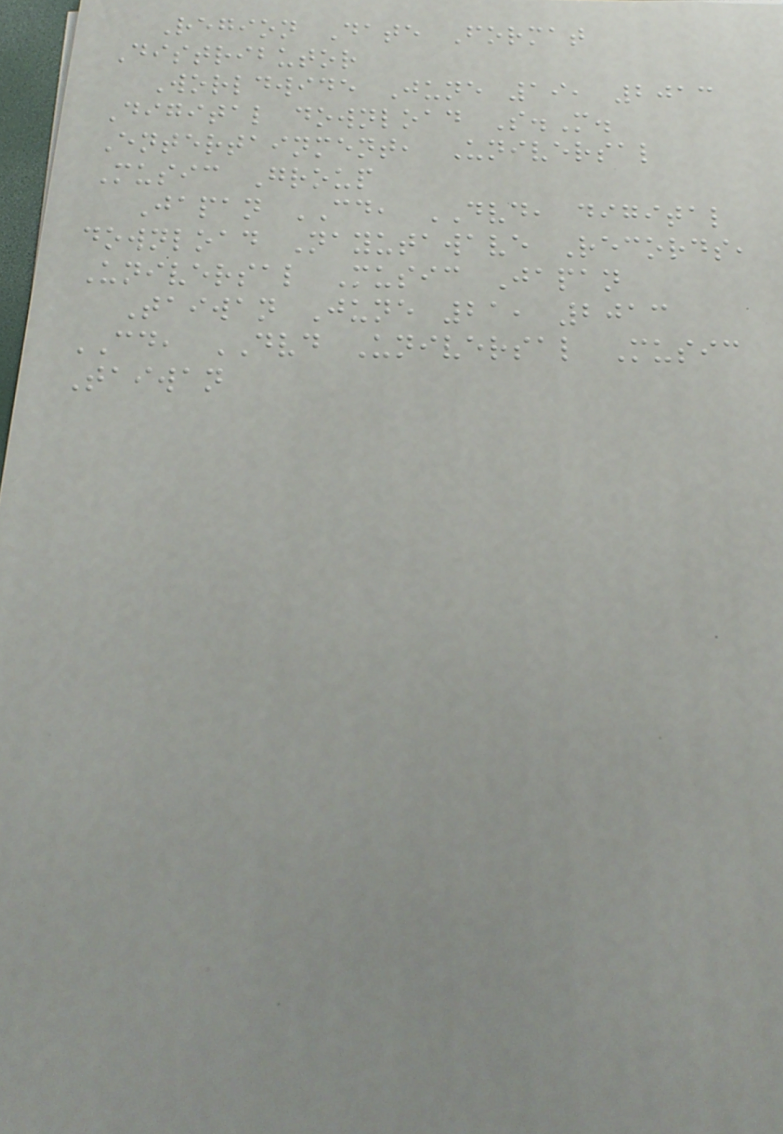Region Date Format
Distributor
Worldwide June 19, 2013
Digital download S.M.
Entertainment, Universal
Music Group
Japan CD, DVD, digital
download Nayutawave Records,
Universal Music Japan
Taiwan June 21, 2013
CD, DVD Universal Music
Taiwan
